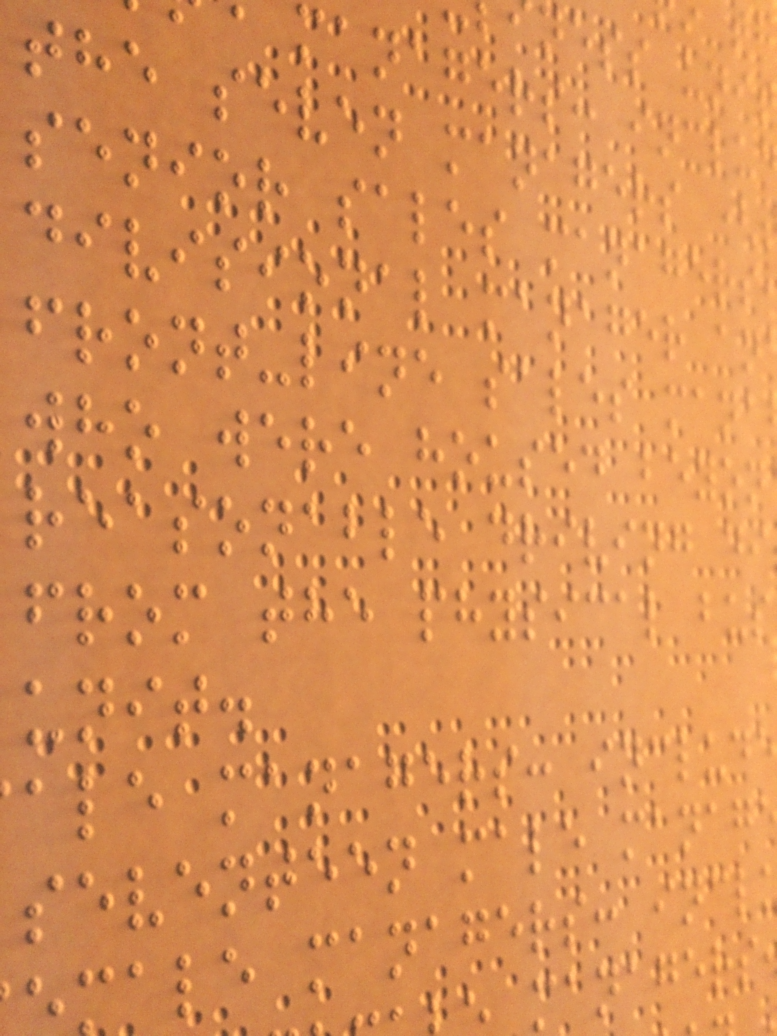ness unit
managers: inclu
the seven managers (
senior sales managers
divisional manager an
front-line sales mana
who were housed beyon
reasonable driving di
from the physical bus
unit.
ale managers: include
seventeen male manag
ale managers: incl
managers
